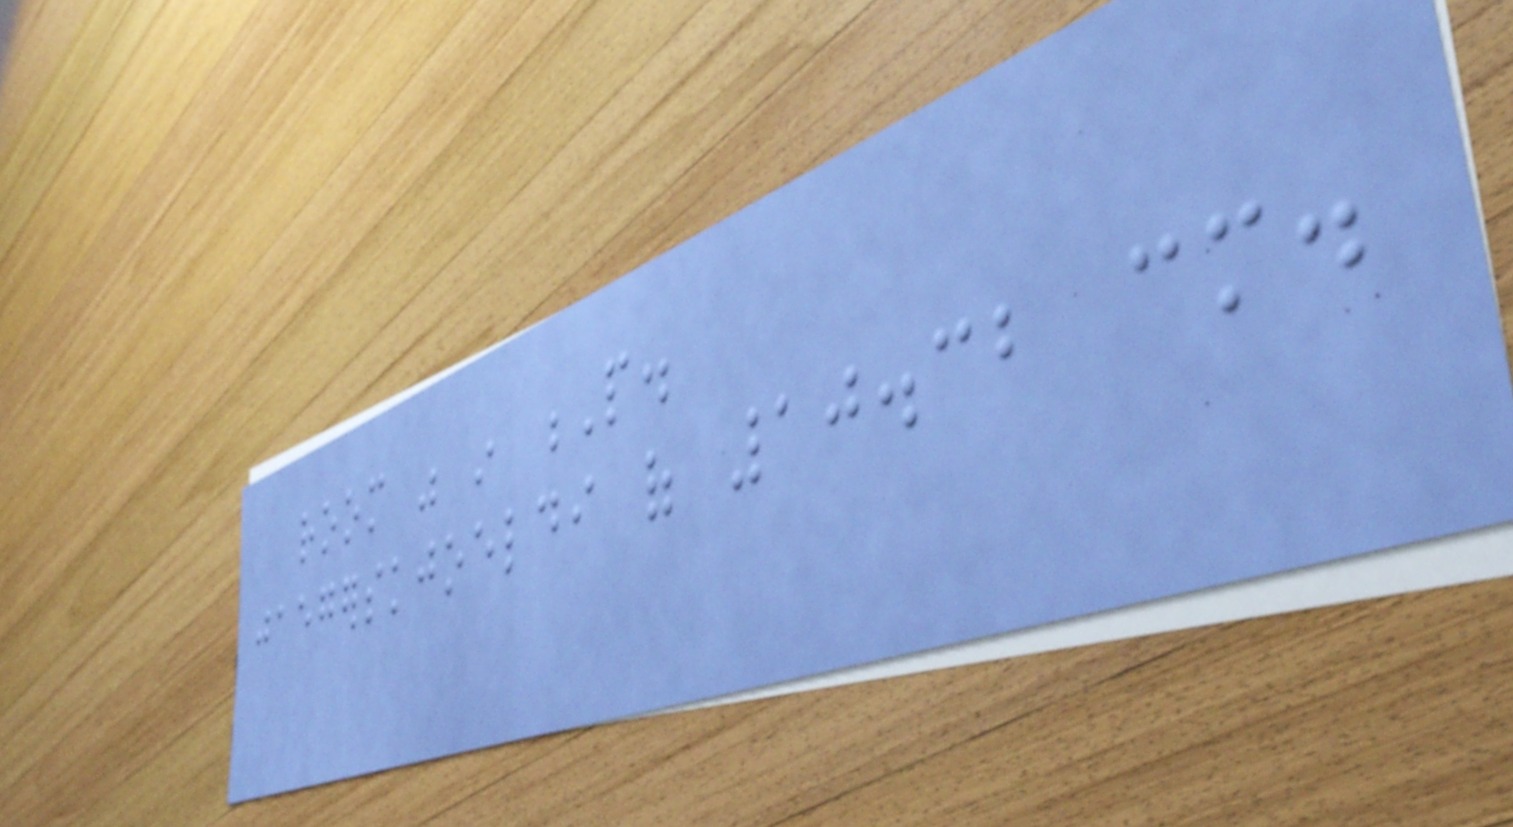room was in P.
jaegerskjoeldi of 10.32 cm.
